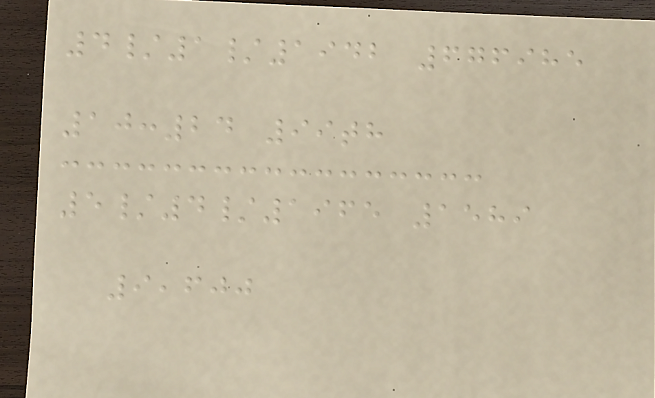4/1/1942 676985
10:24 99th
5/4/1965 1589
9,600
